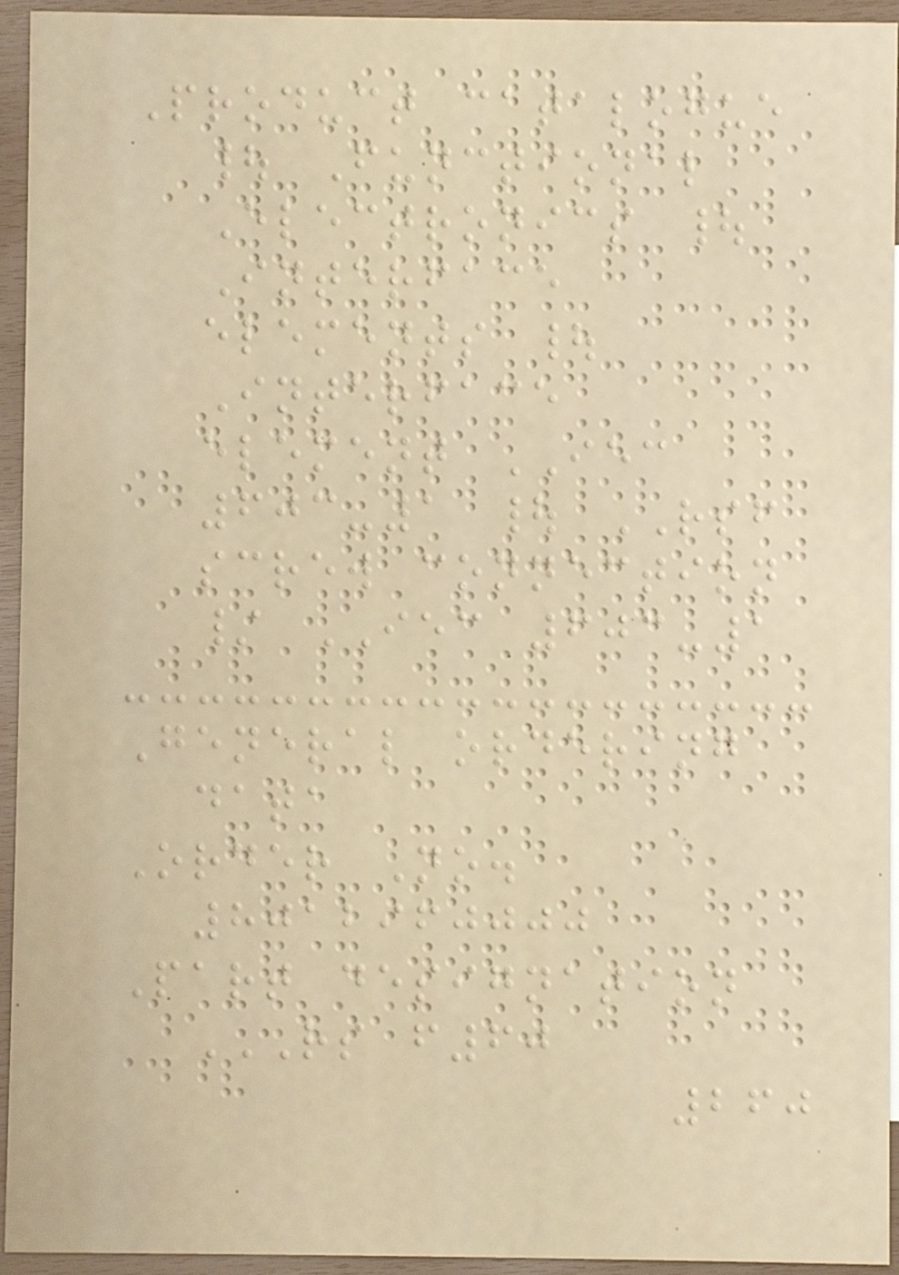Product catalogue
| Functional
Electronics |
Interface
elements |
Interface
element IEC
603-1 | RSF
screw connection
/ IEC 603-1
General ordering
data
Order No.
8012960000
Part designation
RS F60
260
